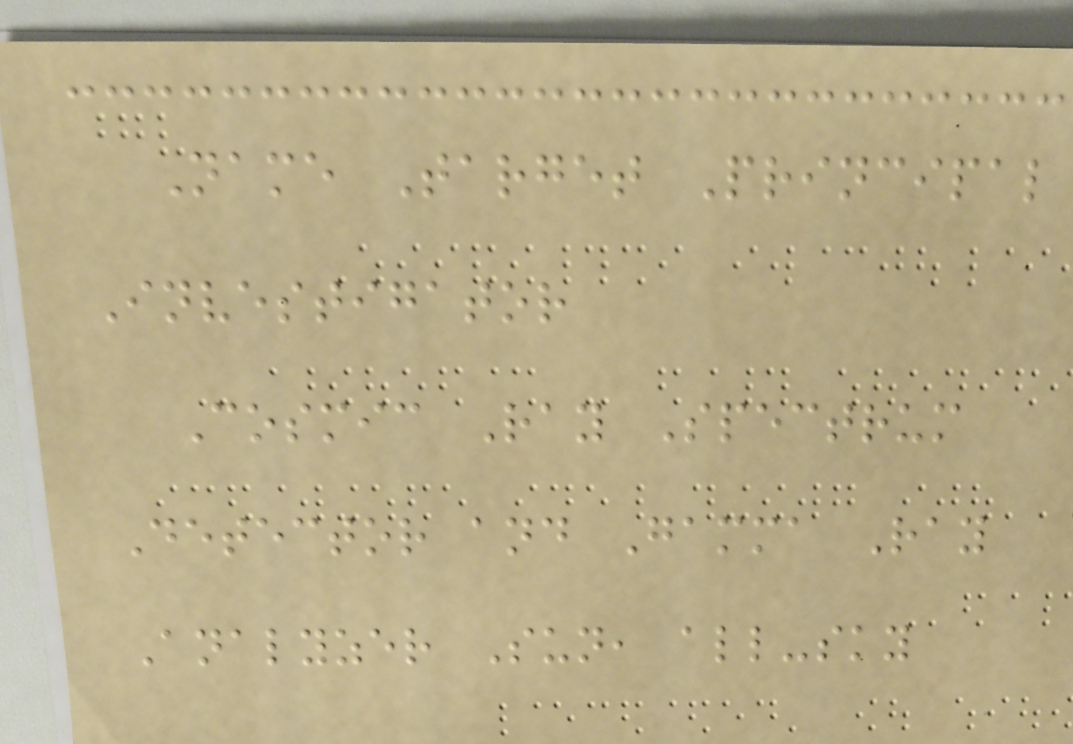Name Target Principal
Investigator
Cosmic Ray Spectrum
Detector and Gamma Ray
Analyzer Sun, all-sky
